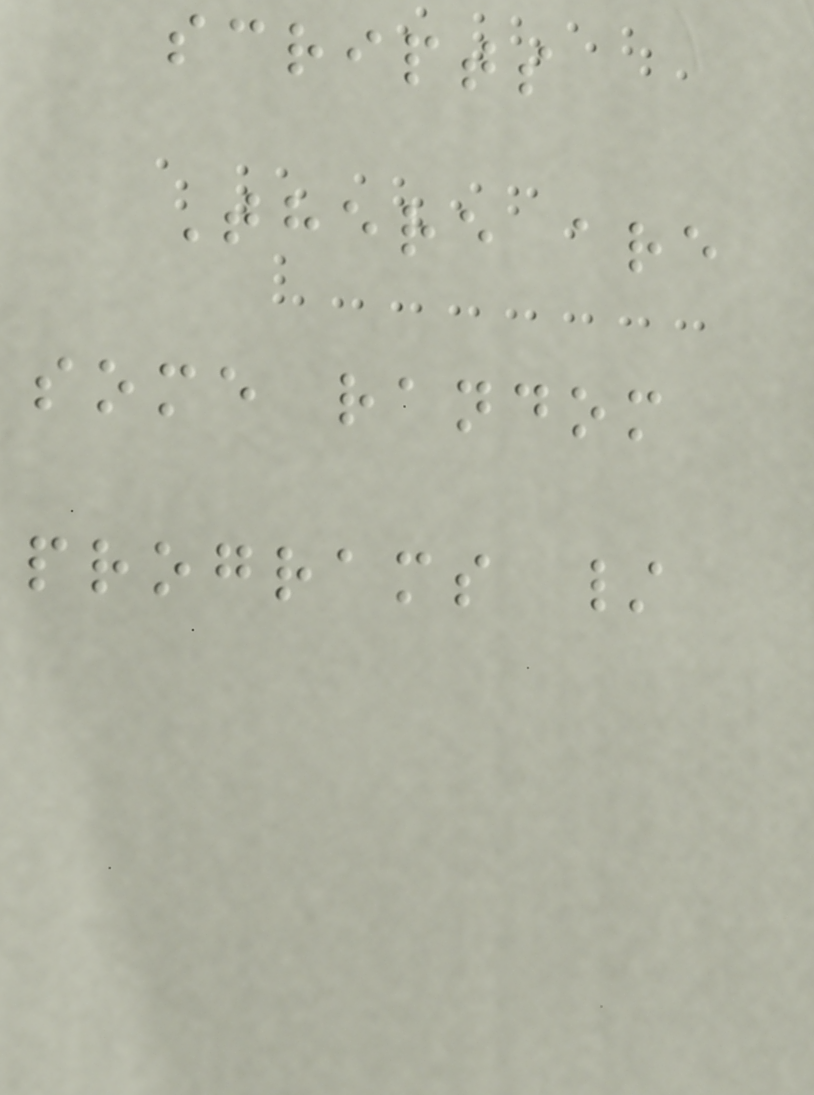scripts
There are
some random
programs /
